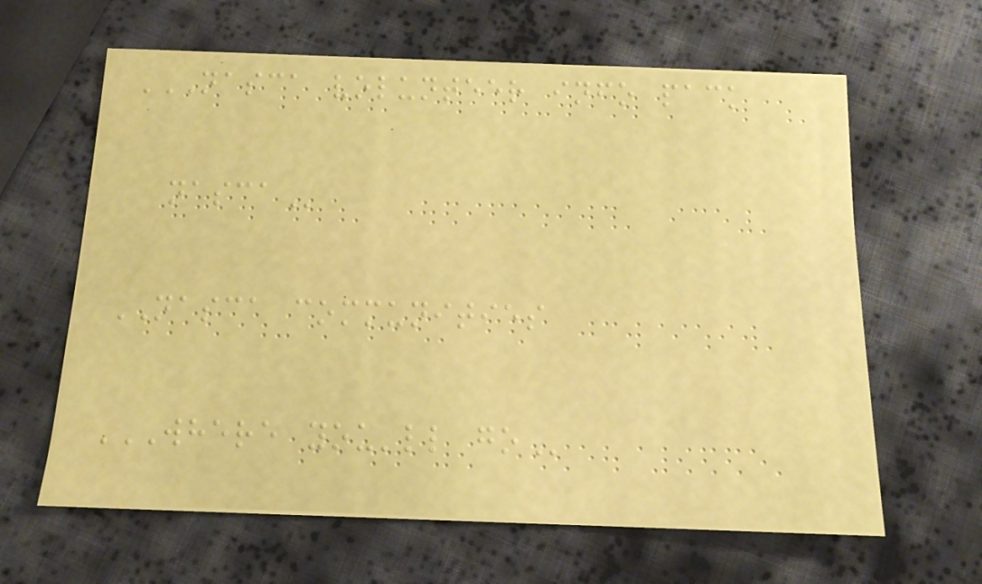NASCA VOLUNTEER INFO PACK
NASCA
NASCA communities
WHERE YOU'LL GO
